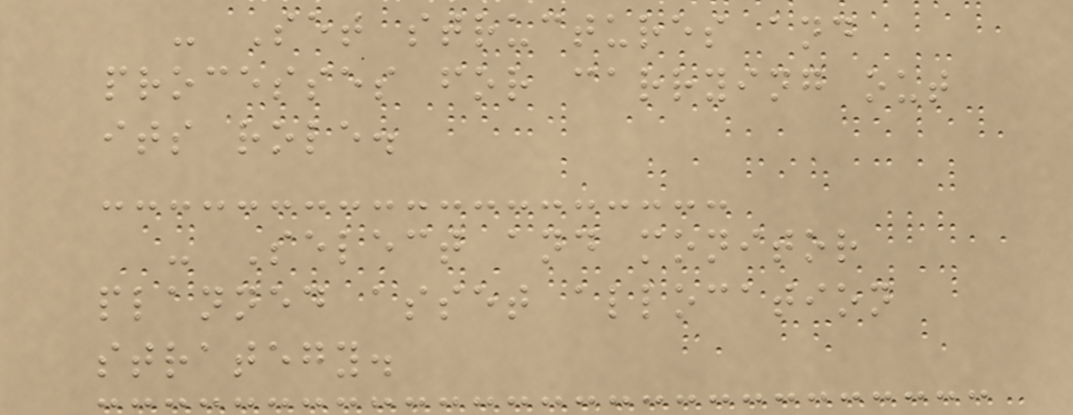- Set structures and
processes for carrying out
its role.
- Select and monitor
planned asset allocation
strategy.
